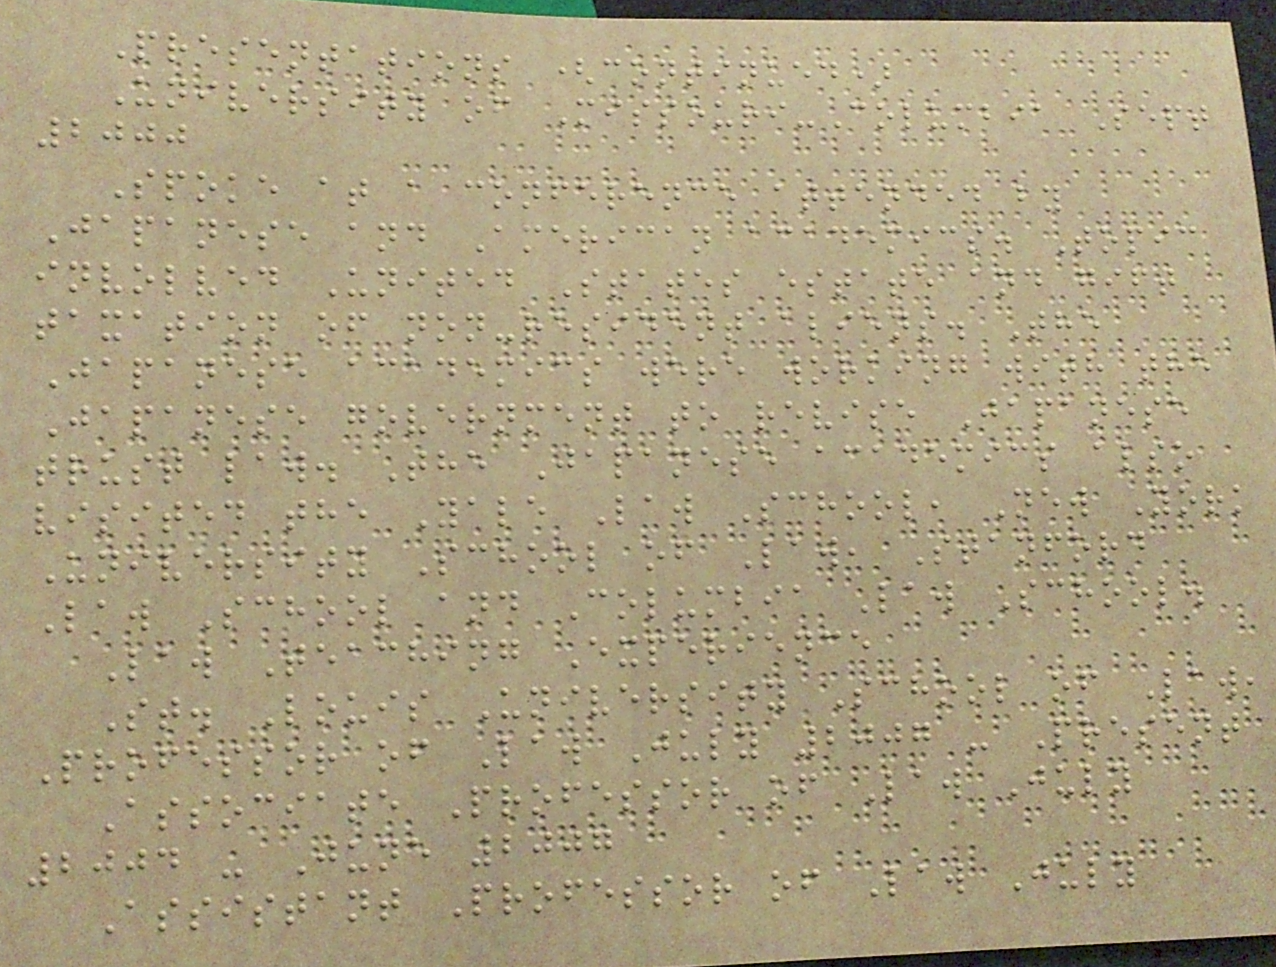Presentations (continued)
University of Missouri-Columbia Sept
2000
Spoke at a conference attended by
Japanese and American academics. Topic
involved United States estate and gift
taxation of non-resident aliens. The
Japanese academics were working with the
Japanese government to revise Japanese
trust law. The Japanese academics also
visited the Yale Law School, New York
University School of Law, Stanford
Law School and Columbia Law School.
Law Teaching Experience
St. Louis University School of Law,
Professor of Law July 2007 - Present
Associate Professor of Law July
2004 - June 2007
Assistant Professor of Law July
